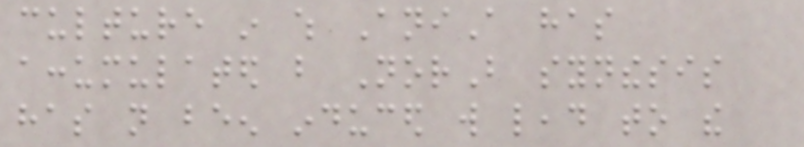culture in which AniA has
accumulated but NorB synthesis
has not been induced will lead to the
